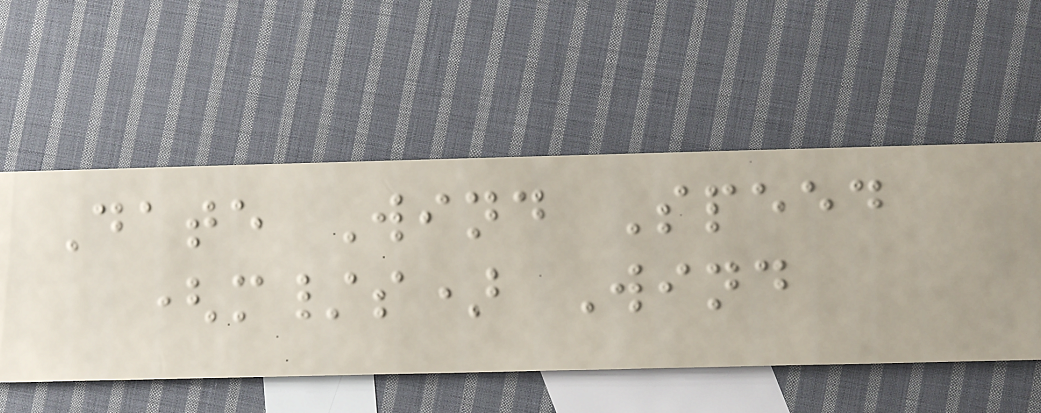Date Wind Speed
(m/s) Wind
